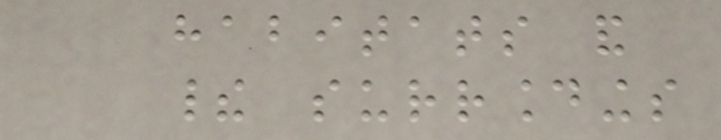habitats and
their surroundings
